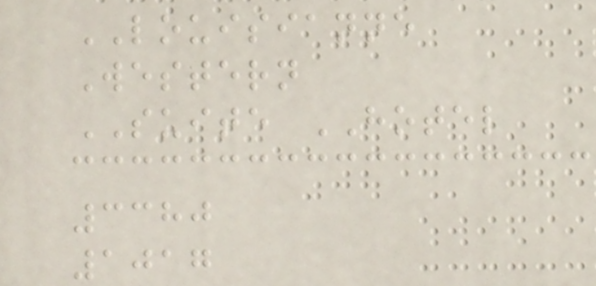LOUISIANNE
Western
SUITE HOTEL
3380
1017
